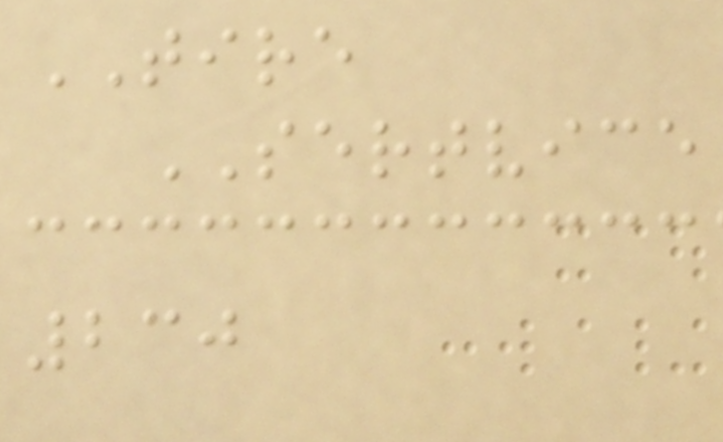TIRE
SERTVICE
230
